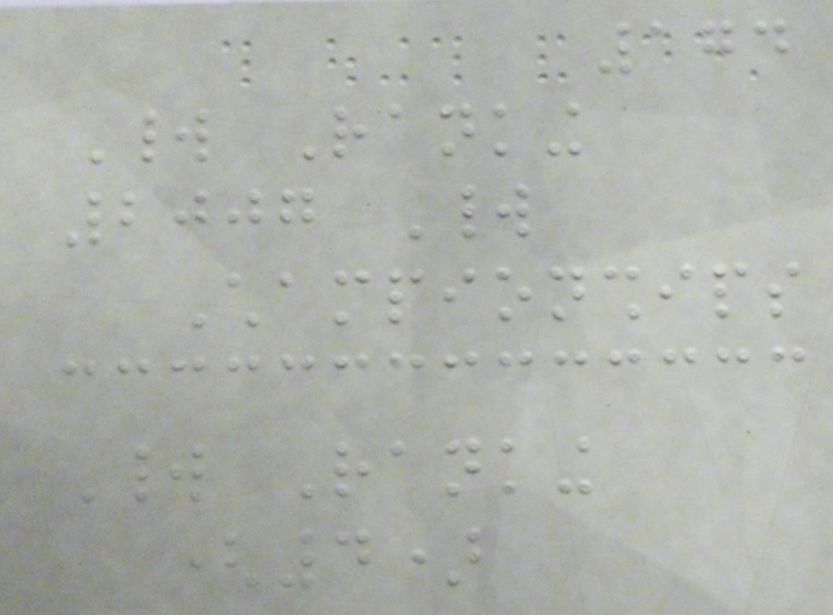174
World Ranking
2007 World
Championships
World Ranking
(4)
